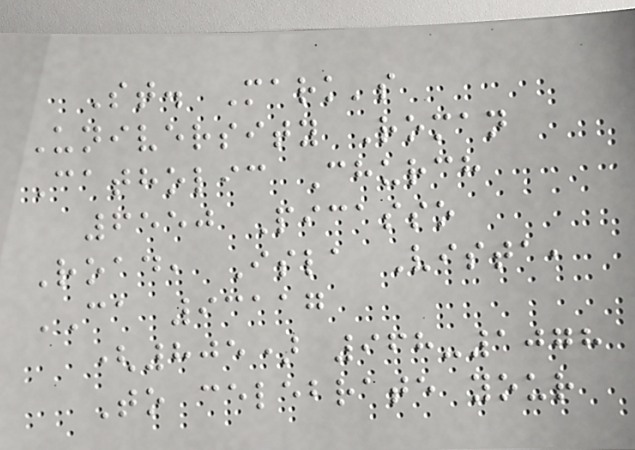St. Mark's
University Roman
Catholic Church
6550 Picasso
Road, Isla Vista,
CA 93117
(805) 968-1078
To celebrate your
